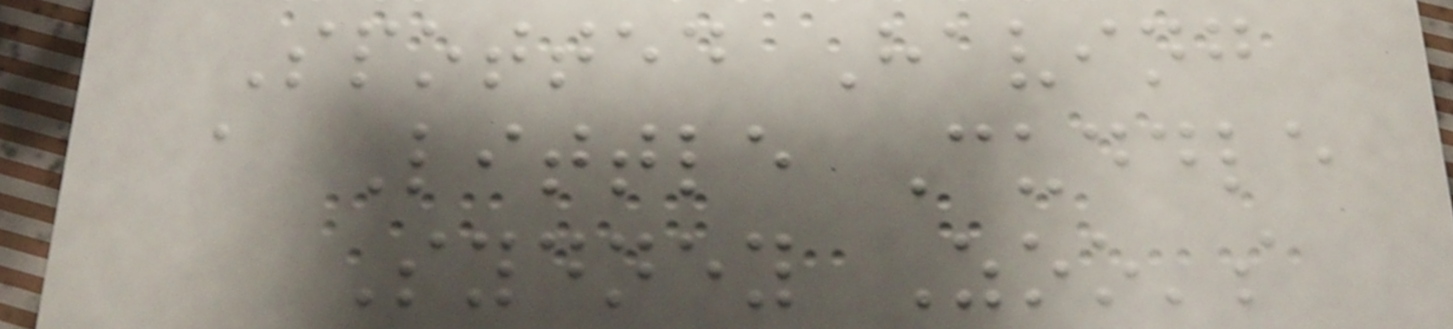Spotted Having
a Little Cuddle
Sydney Zoo's
